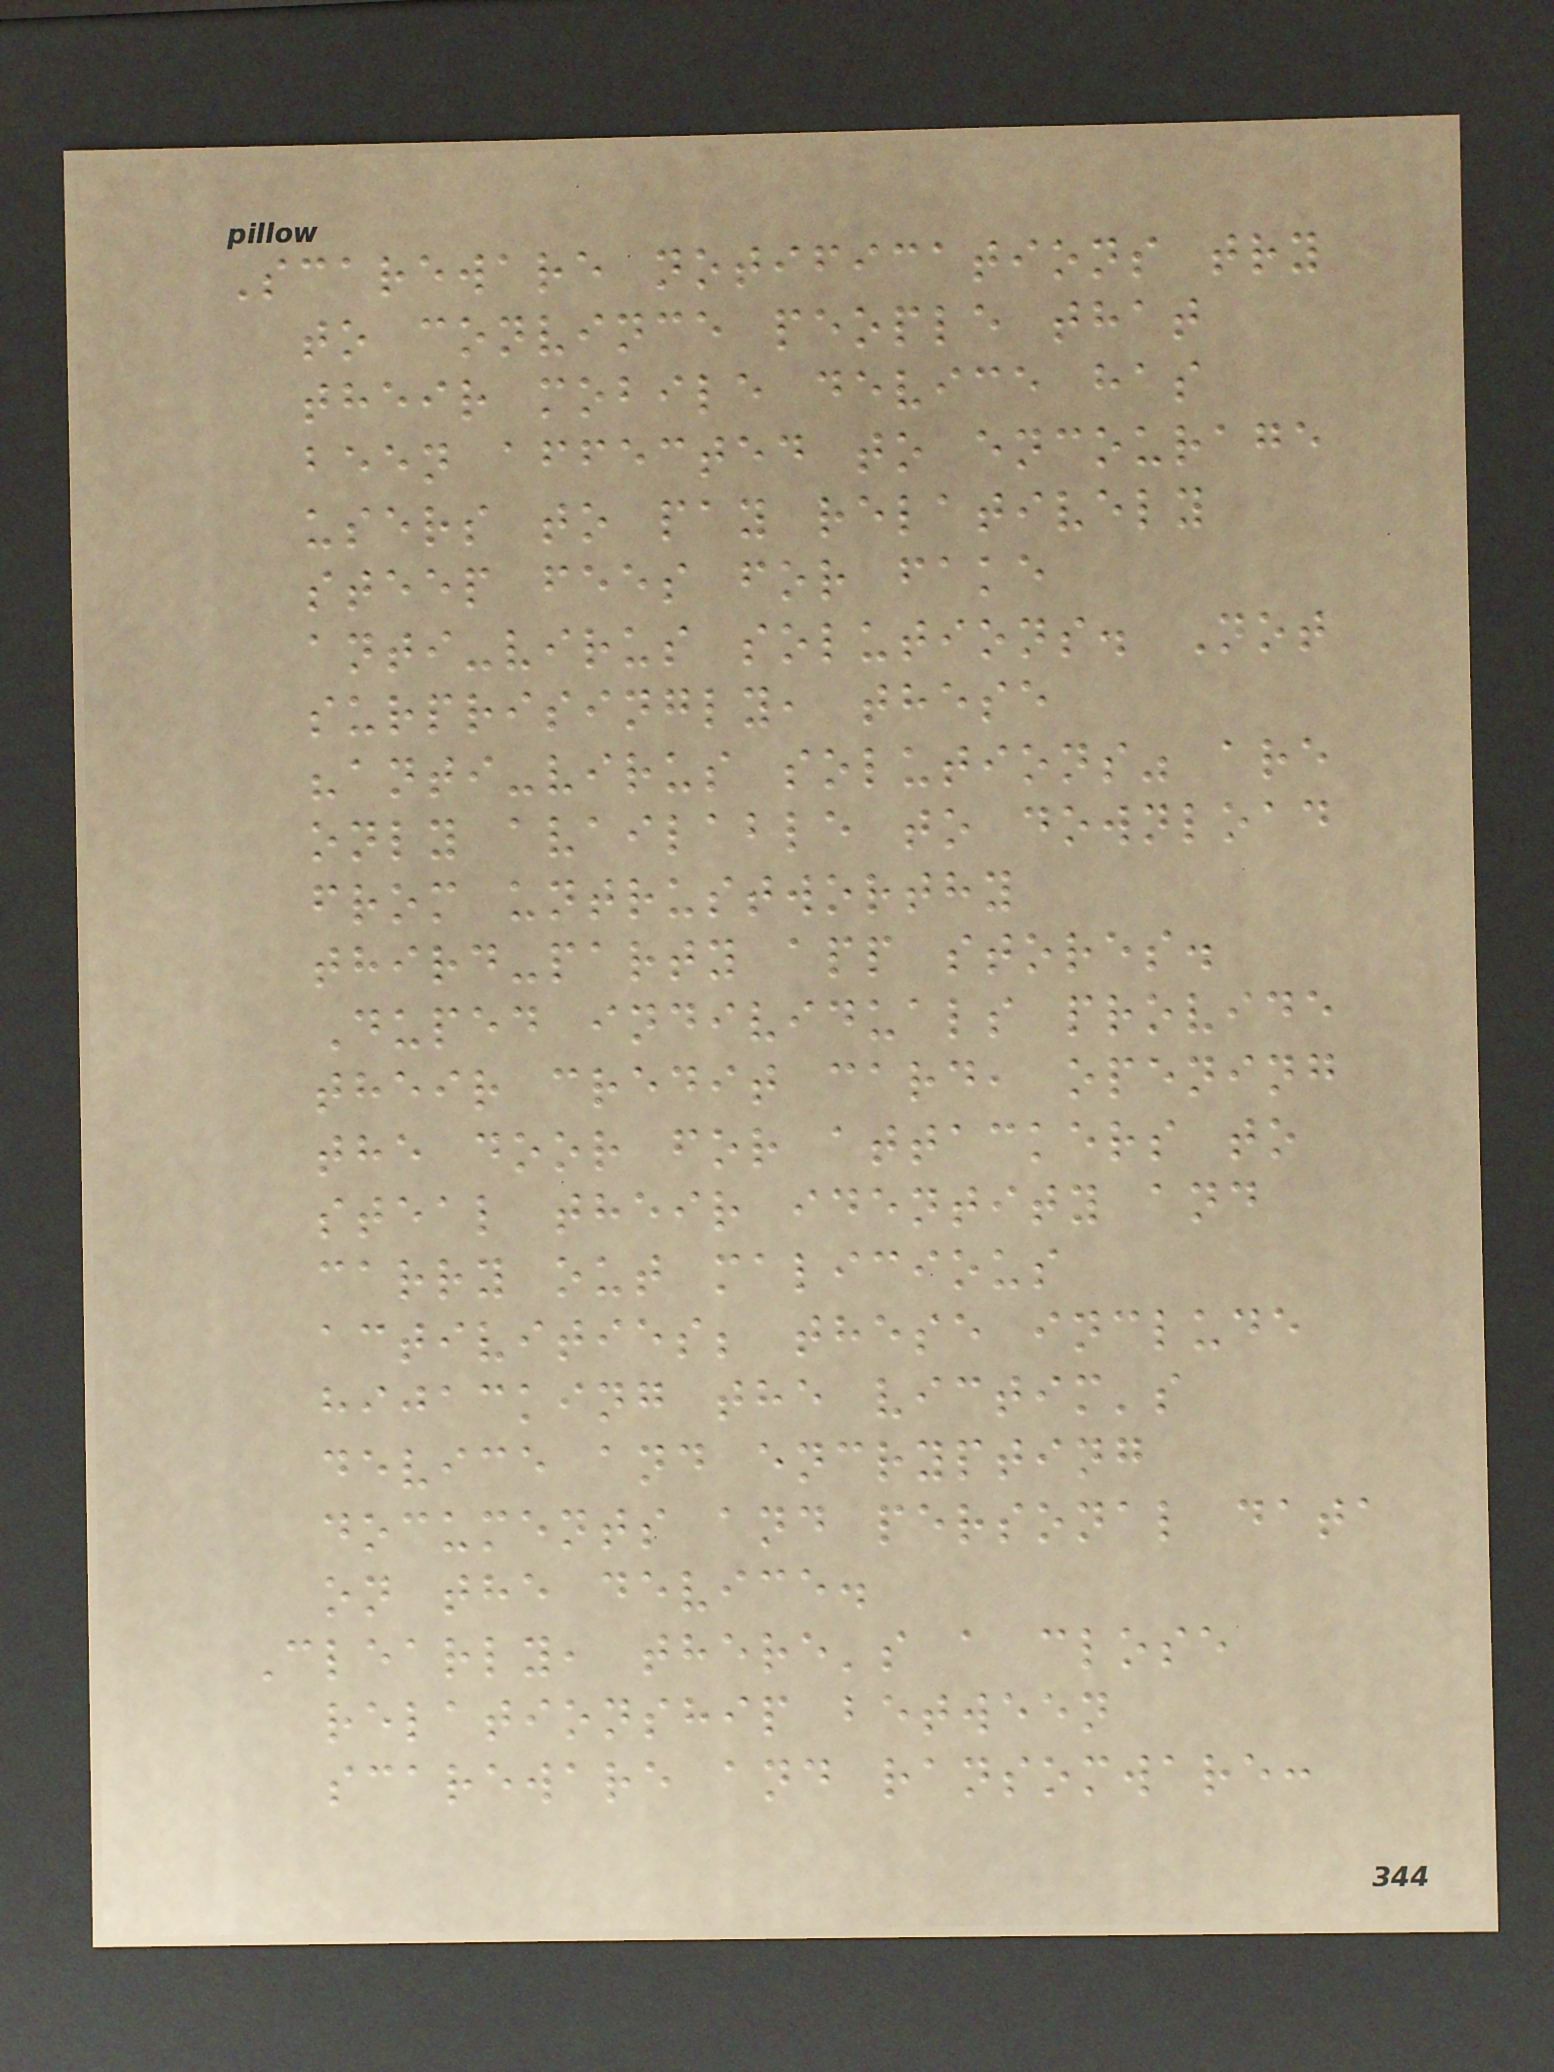Scareware notifications try
to convince people that
their mobile device has
been affected to encourage
users to pay relatively
steep fees for fake
anti-virus solutions. Not
surprisingly, these
"anti-virus solutions" are
only available to download
from untrustworthy
third-party app stores.
Duped individuals provide
their credit card, opening
the door for attackers to
steal their identity and
carry out malicious
activities; these include
hijacking the victim's
device and encrypting
documents and personal data
on the device.
Clearly, there's a close
relationship between
scareware and ransomware:
